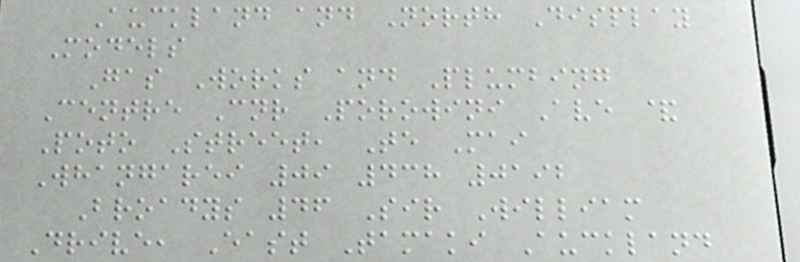Auckland and North Display
Models
Gas Works and Plumbing
Centre Cnr Porowini Ave &
Poto Street, Te Mai
Whangarei 09 438 0192
Broadys 46 Sir William
Drive, East Tamaki Auckland
